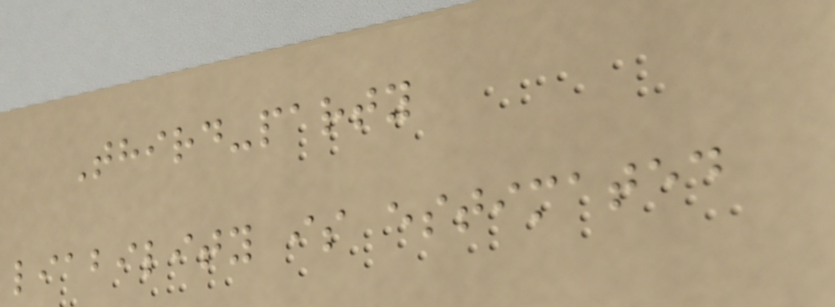Third-party
liability is estimated
